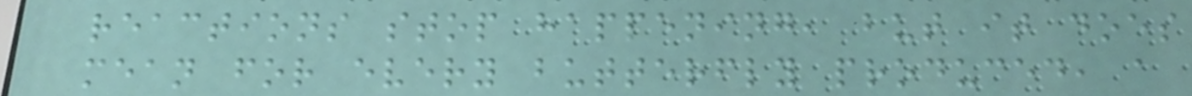reactions stop happening, but it does
mean for every butterfly produced, a
